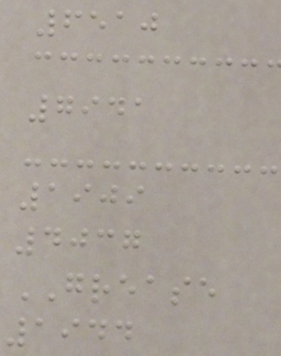6510
7941
1909
4037
GREASE
1944
